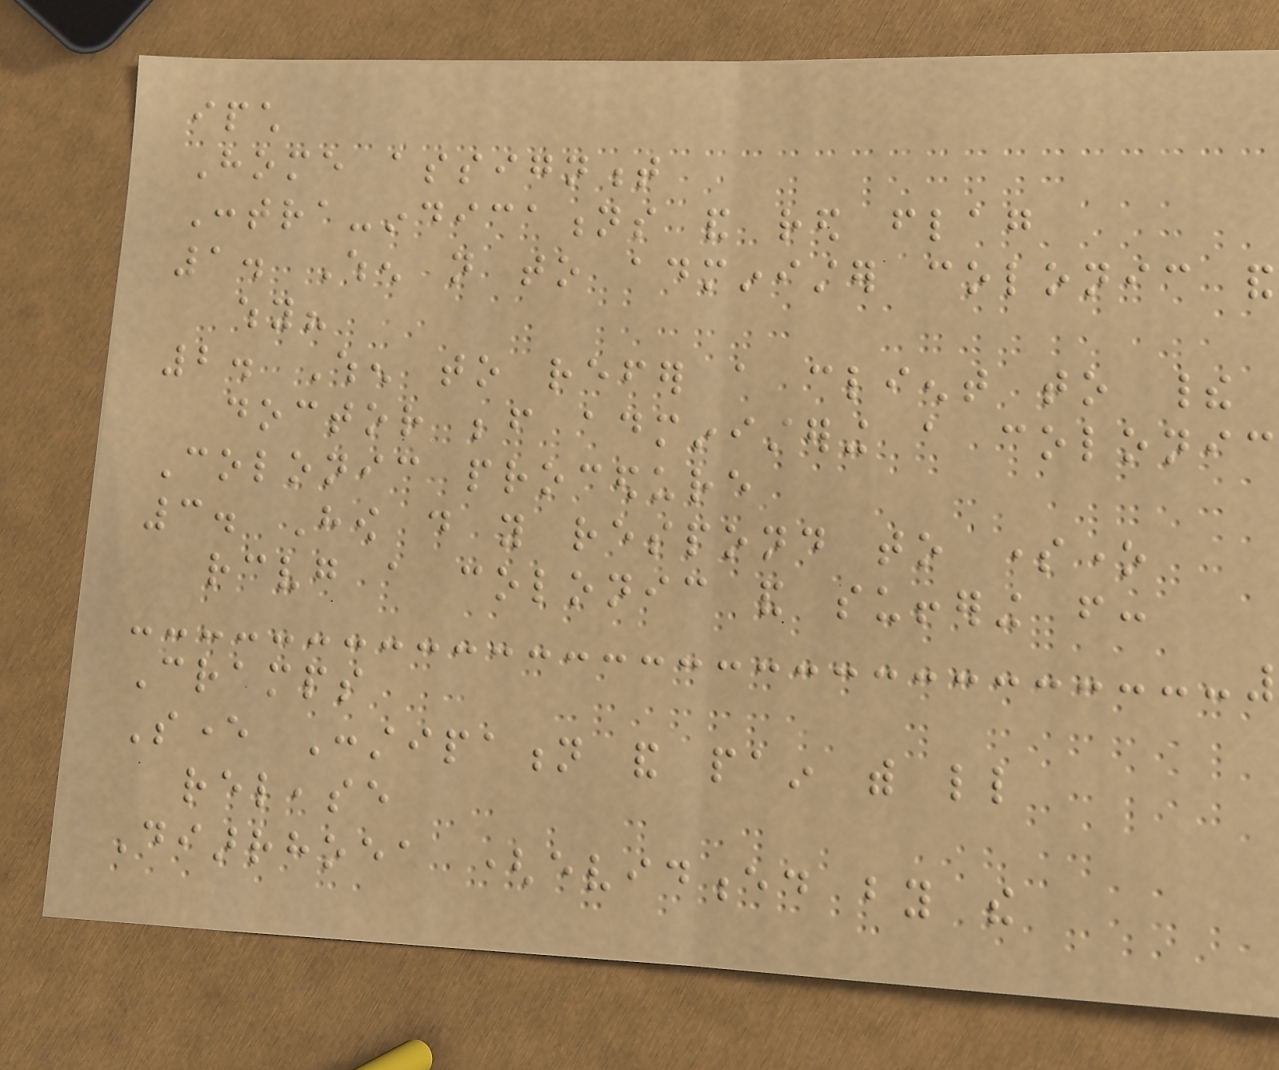ipch
Home assignment
Contra-indications and red flag
1. When not to administer colonic and
why?
2. When to refer a client to their
doctor before administering a colonic
Colonic procedure
3. How do you respond to someone
receiving a colonic and suffering from:
Cramps
Sever Constipation and pain with little
release
Diarrhoea (evidenced by the
